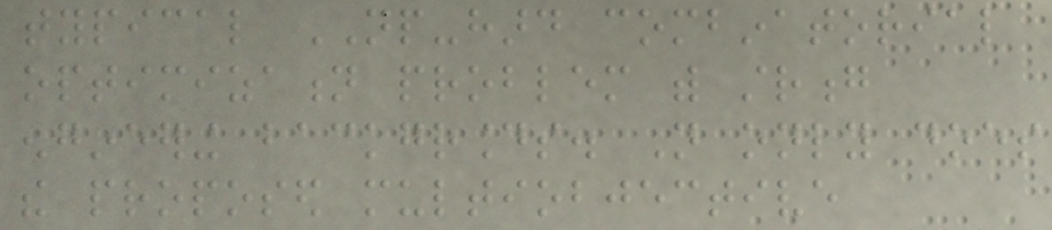typical NP-hard combinatorial
optimization problem with strong
engineering backgrounds. Not only does
the proposed multiobjective
